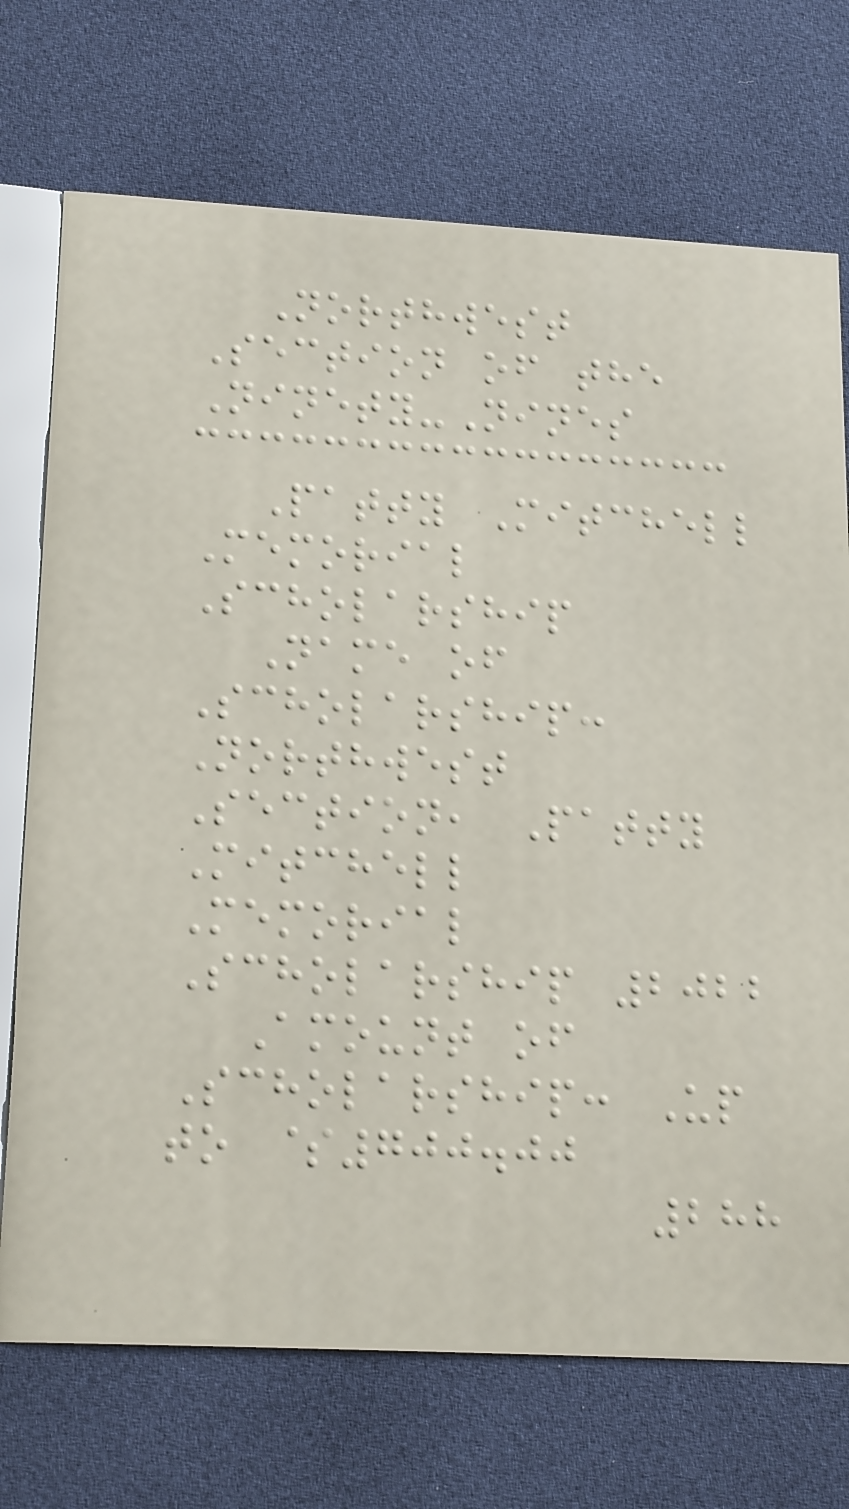Northwest
Section of the
Ninety-Nines
Patty Mitchell
Memorial
Scholarship
Name of
Scholarship:
Northwest
Section, Patty
Mitchell
Memorial
Scholarship 2022
Amount of
Scholarship: Up
to $700.00
288
